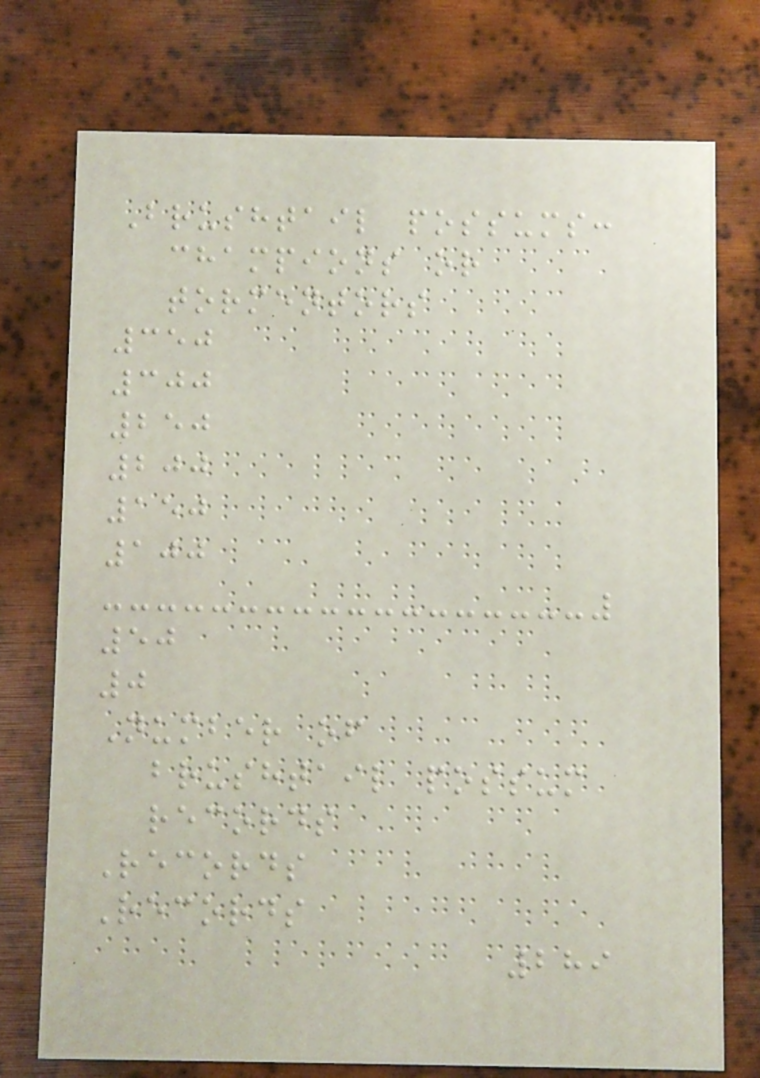Brushtail possums:
champions or
tormentors
350
300
250
200
150
100
50
0
Number of
brushtail possum
records
Records
Records
289
